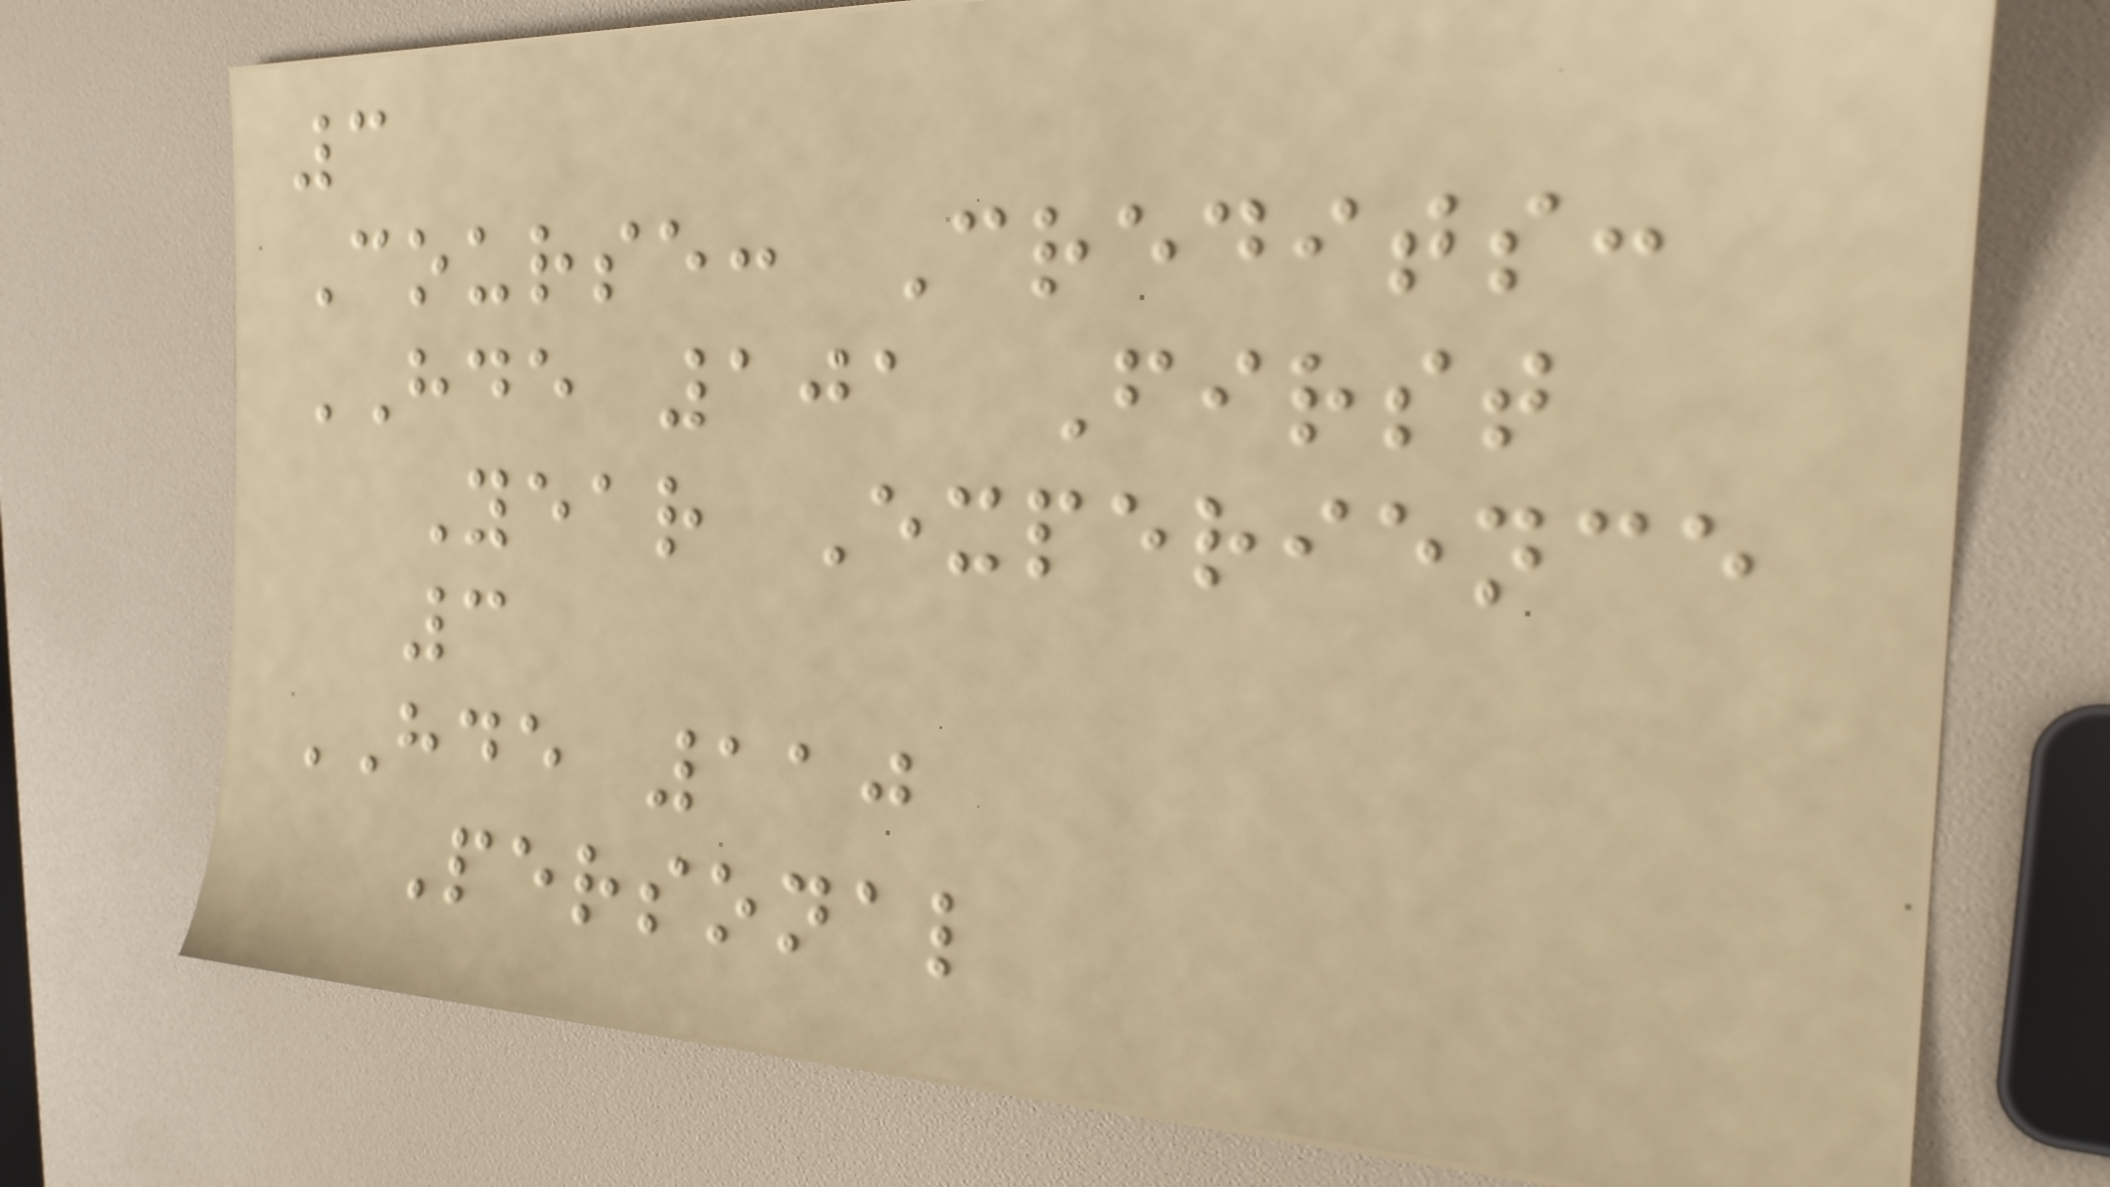3
Course: Credits:
HDE 101 First
Year Experience
3
HDE 110
Personal
